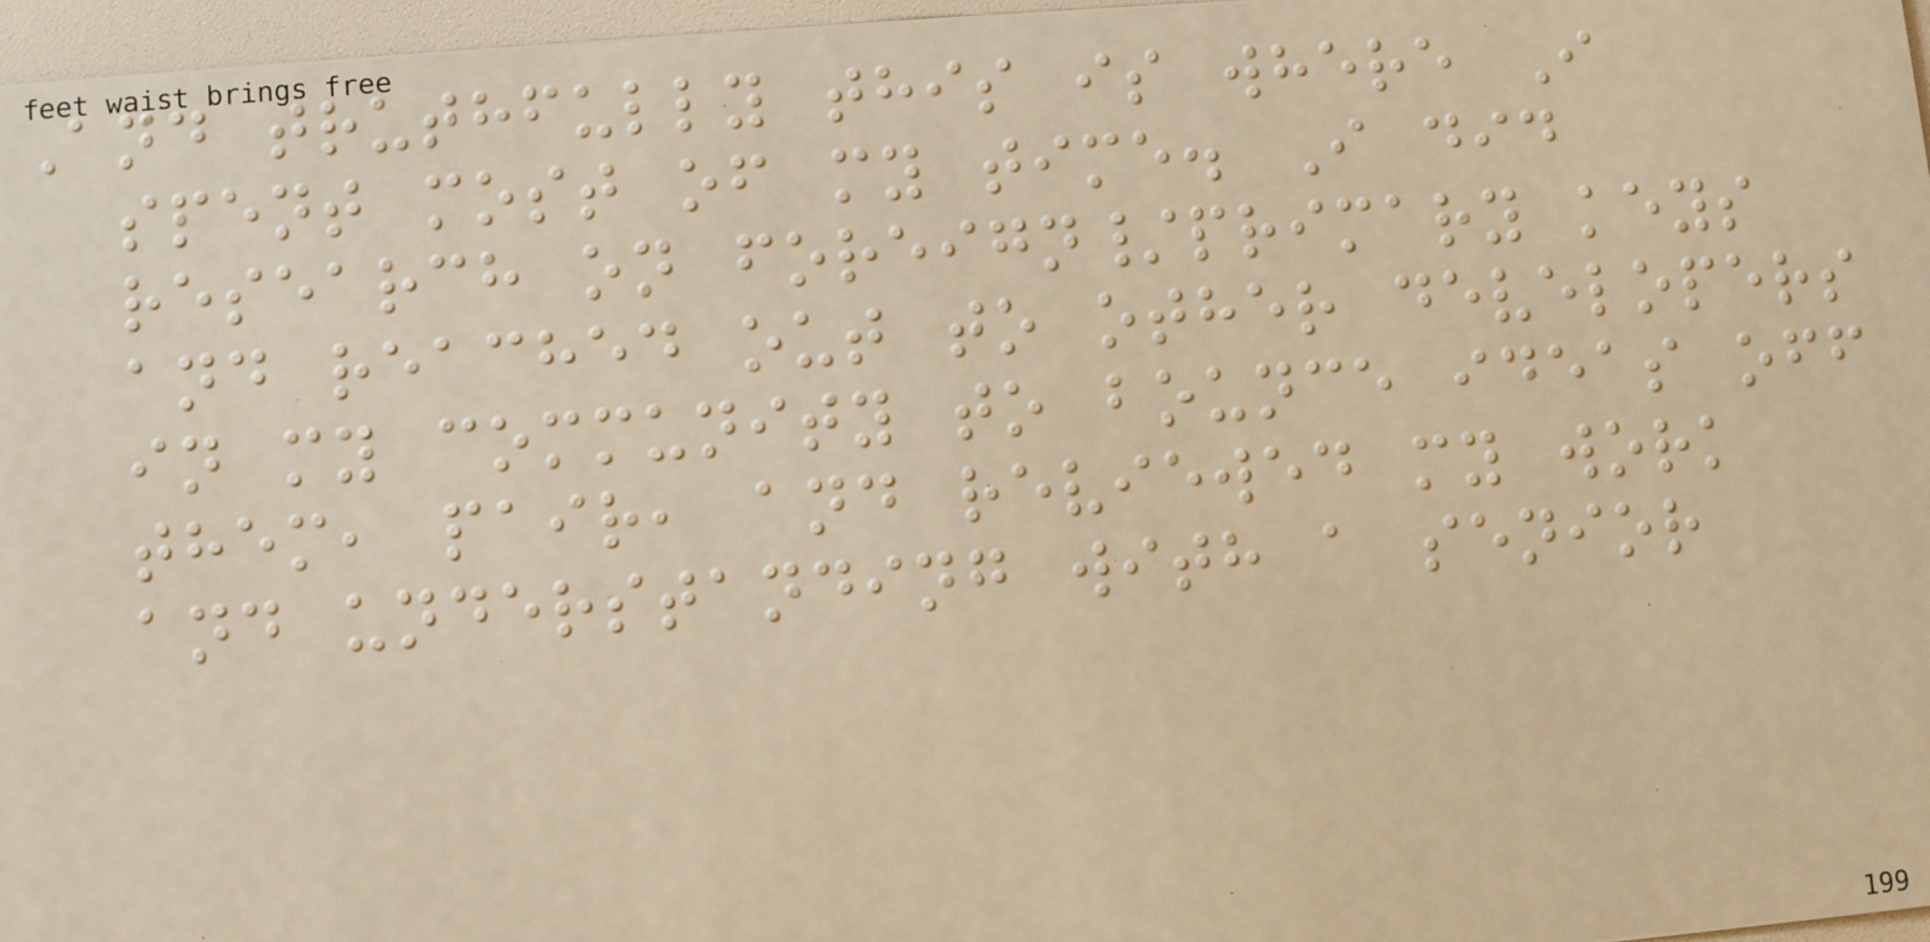And truthfully this is where I
spent most of my time. I did
research on foreign/primary keys
and reached out to other developers
in my community to bounce ideas off
them, pair, and reviewed my work
and understanding with a senior
